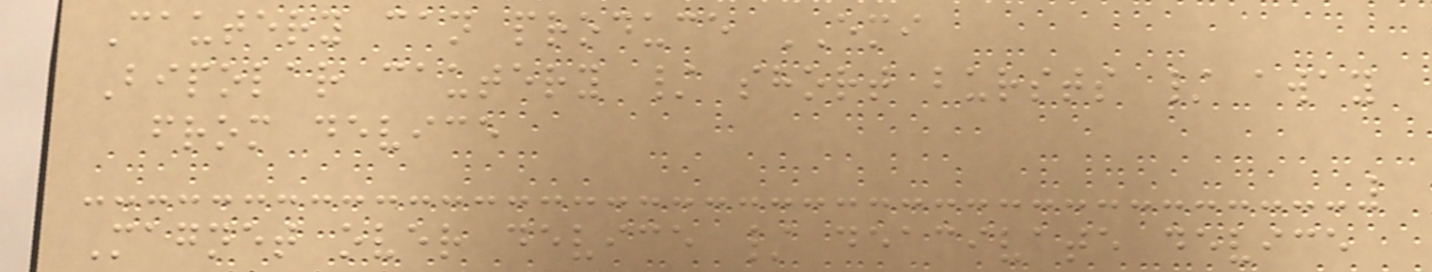Cautery can produce EMI
Bipolar cautery / short bursts / away
from device
Magnet over device / deacivate device
